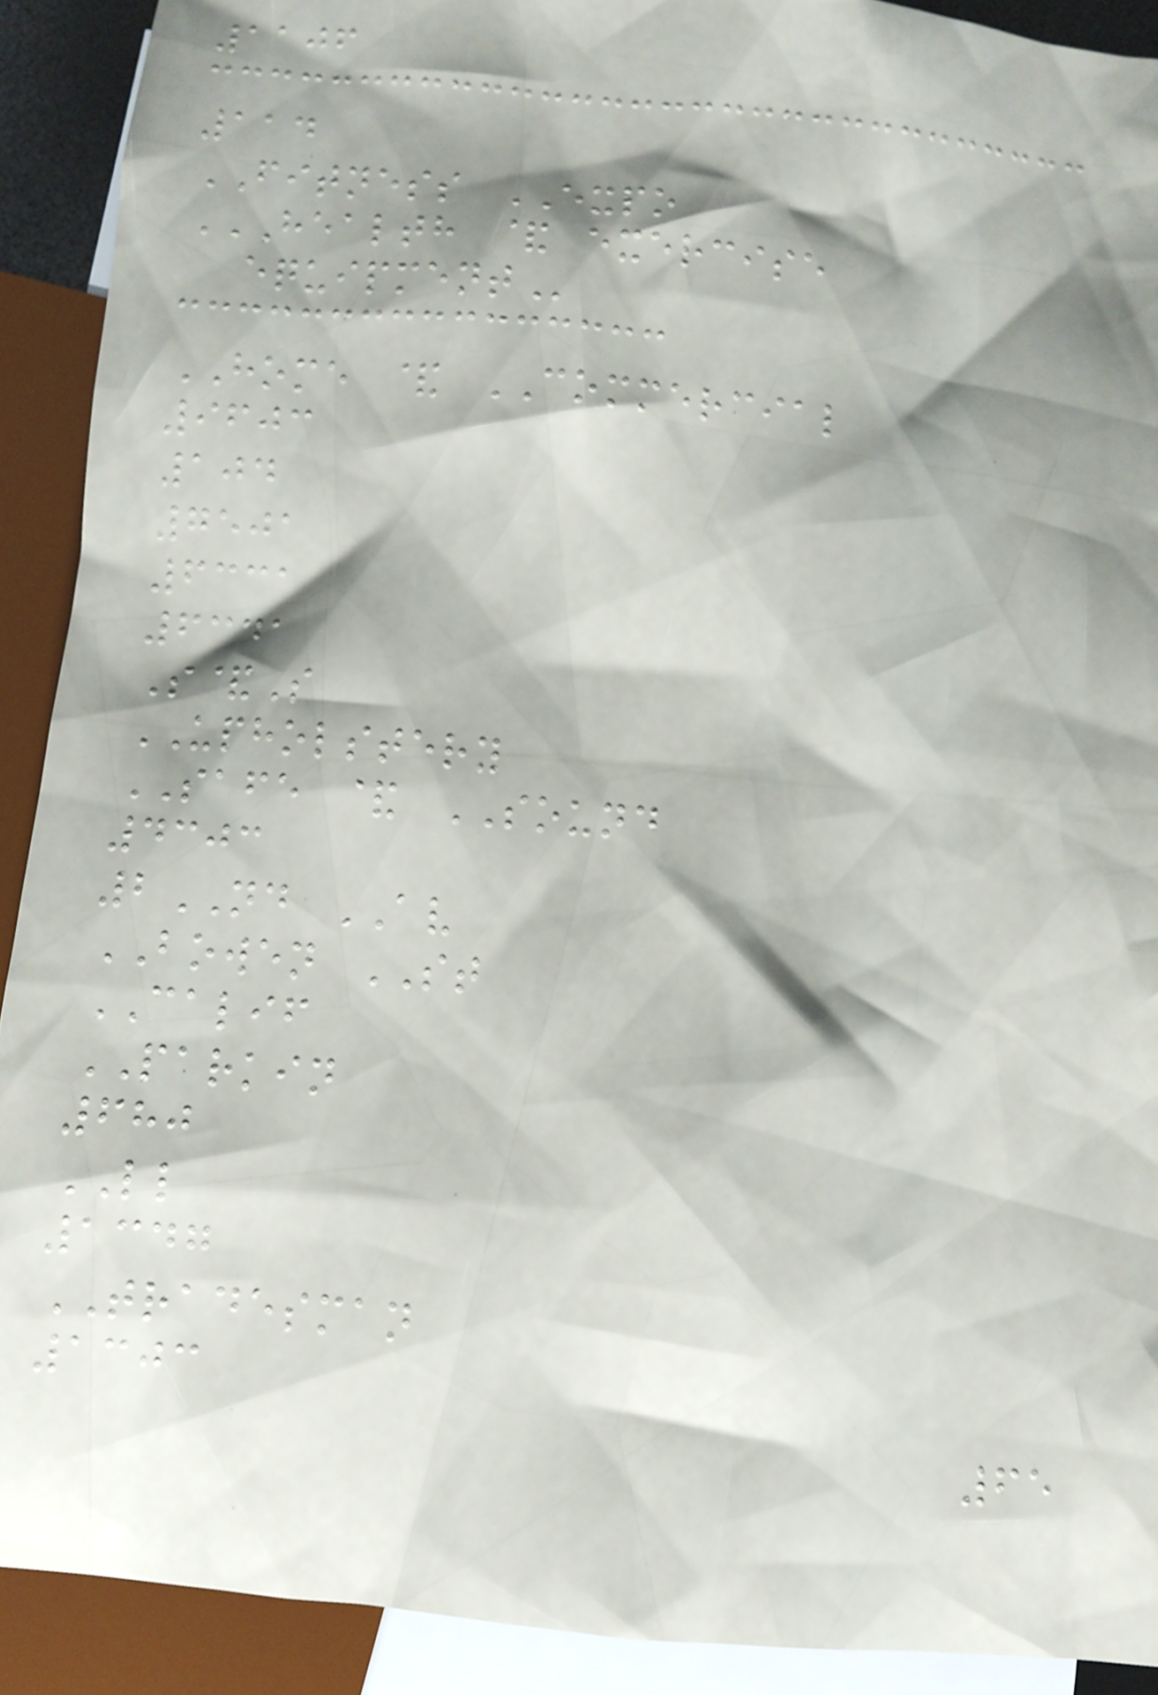1106
114
FITNESS EXPO
HEALTH & EXERCISE
EQUIPMENT
HOME & COMMERCIAL
9603
104
7501
6331
6341
S&S
UPHOLSTERY
SAFE & SOUND
4303
2ND AV
BOWEN ST
CALIF
PARKIN
680
LL
1347
TRADESMAN
1303
65
